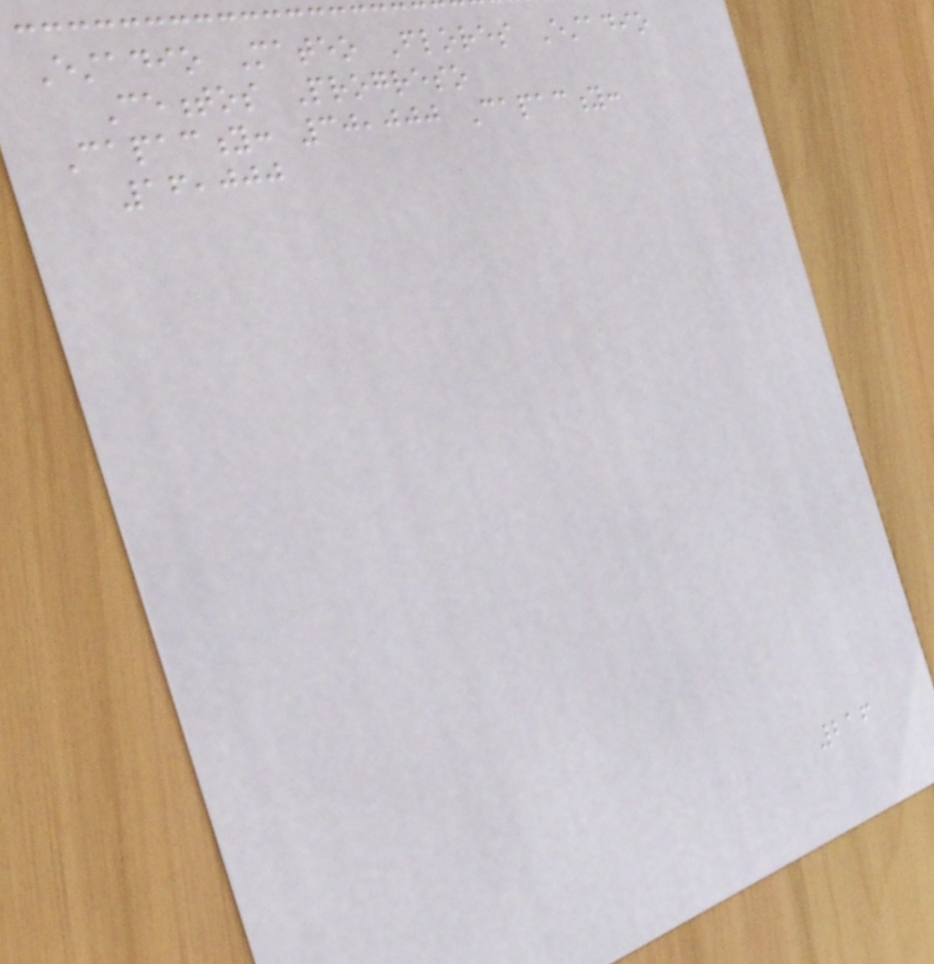Estadio Mateo Flores Estadio
Cementos Progreso
Capacity: 30,000 Capacity:
16,000
216
